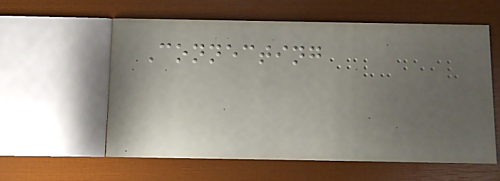Connecting
